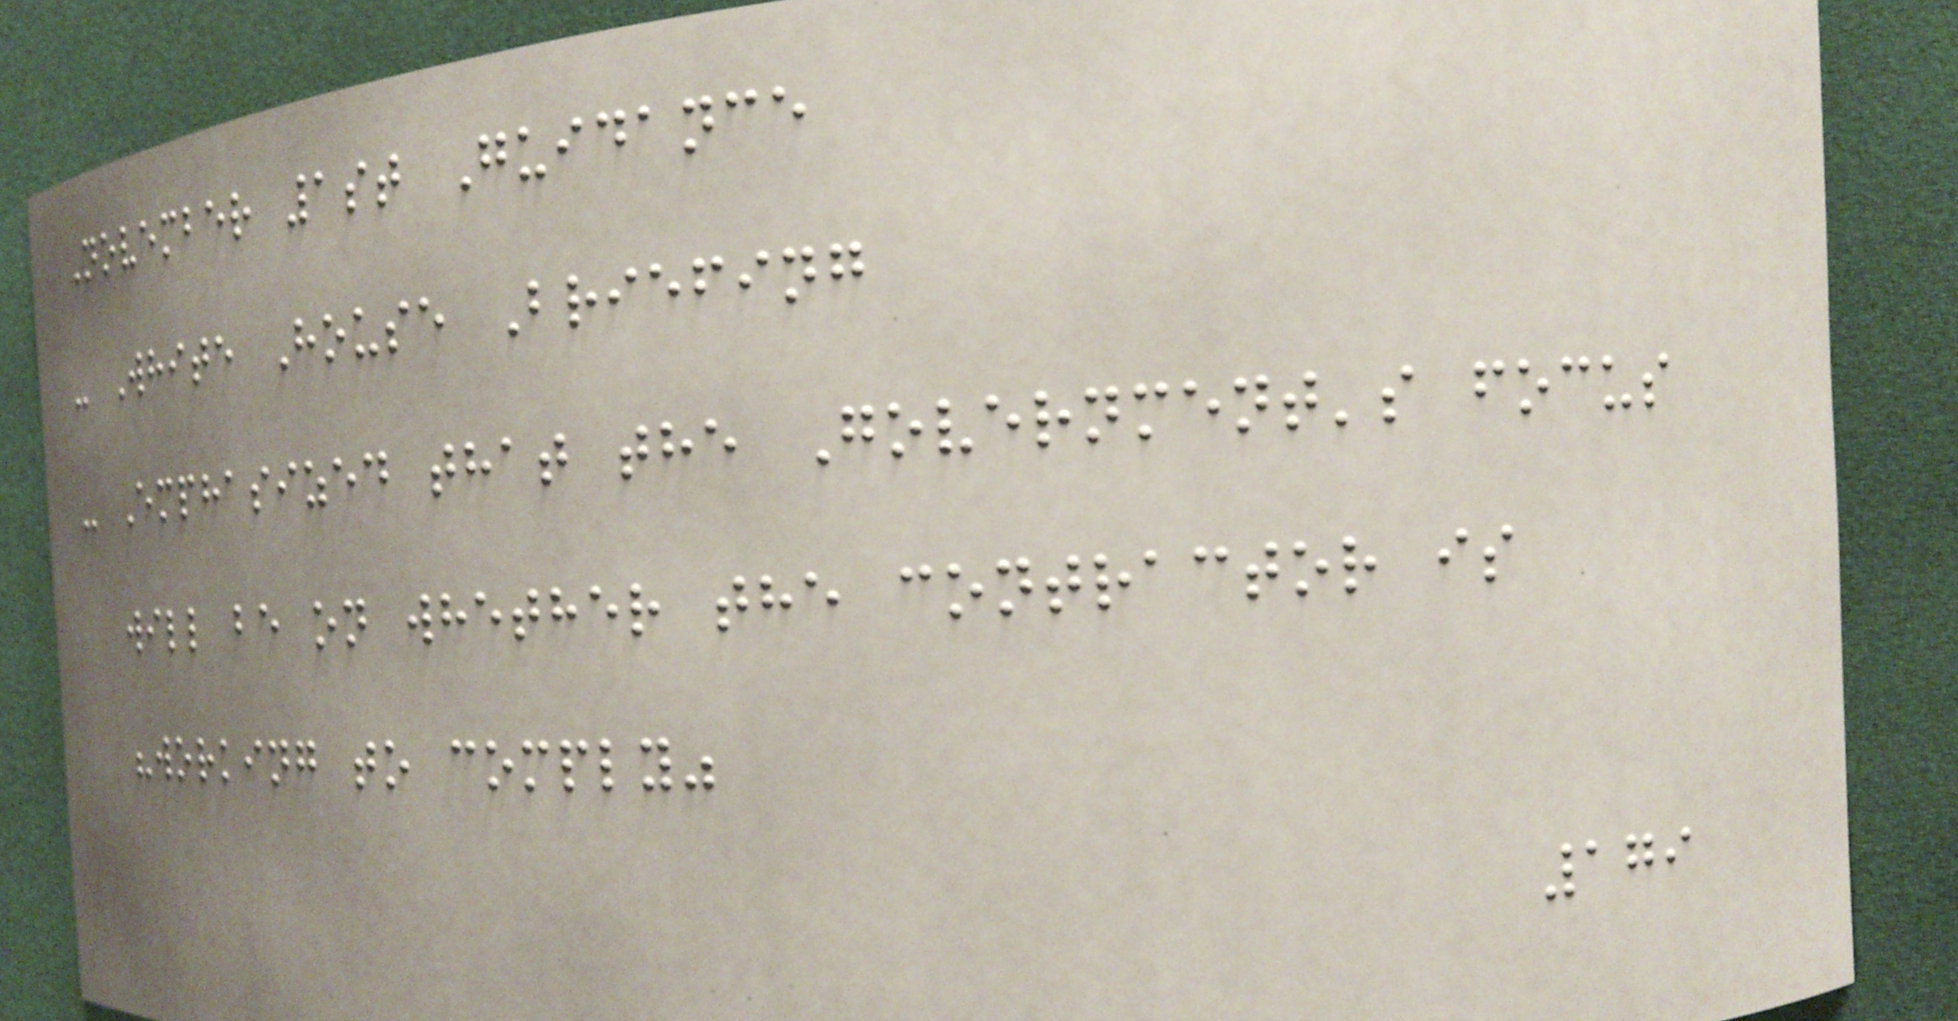November 1st Guidance
- White House Briefing
- Emphasized that the Government's focus
will be on whether the contractor is
"working to comply"
179
